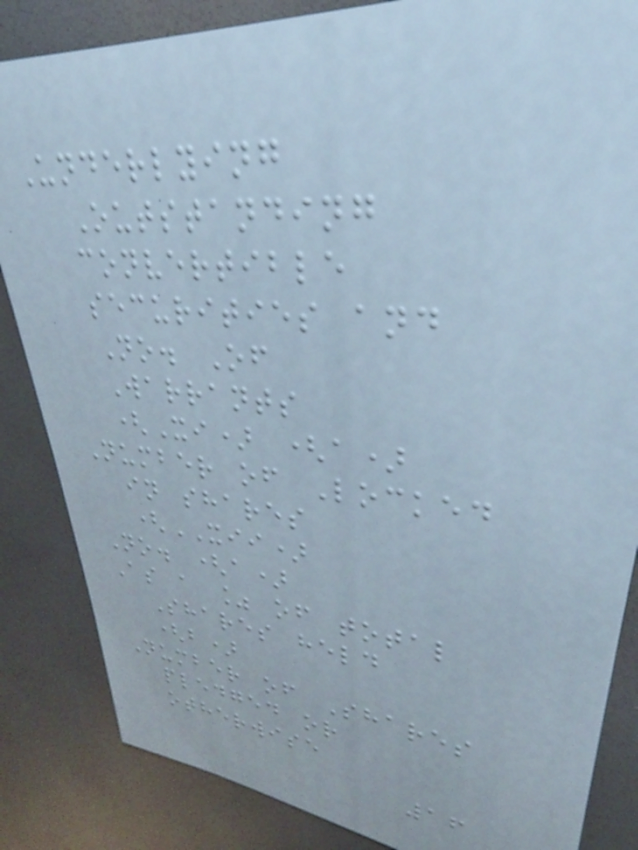Underlying
Outstanding
convertible
securities and
No. Of
Warrants
(Xi) (a)
Number of Locked
in shares
(XII)
No. (a)
As a % of total
Shares held
(b)
Number of Shares
pledged or
otherwise
16
